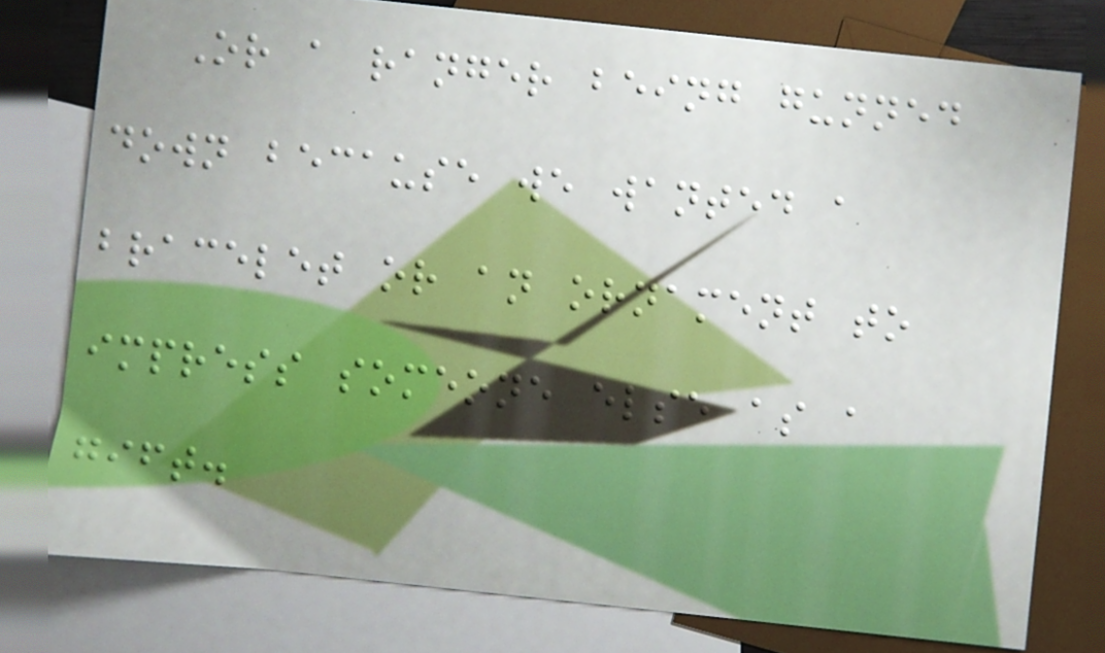Or a ranger being gunned
down because we wanted a
bracelet or an ornament to
impress someone else as a
gift.
